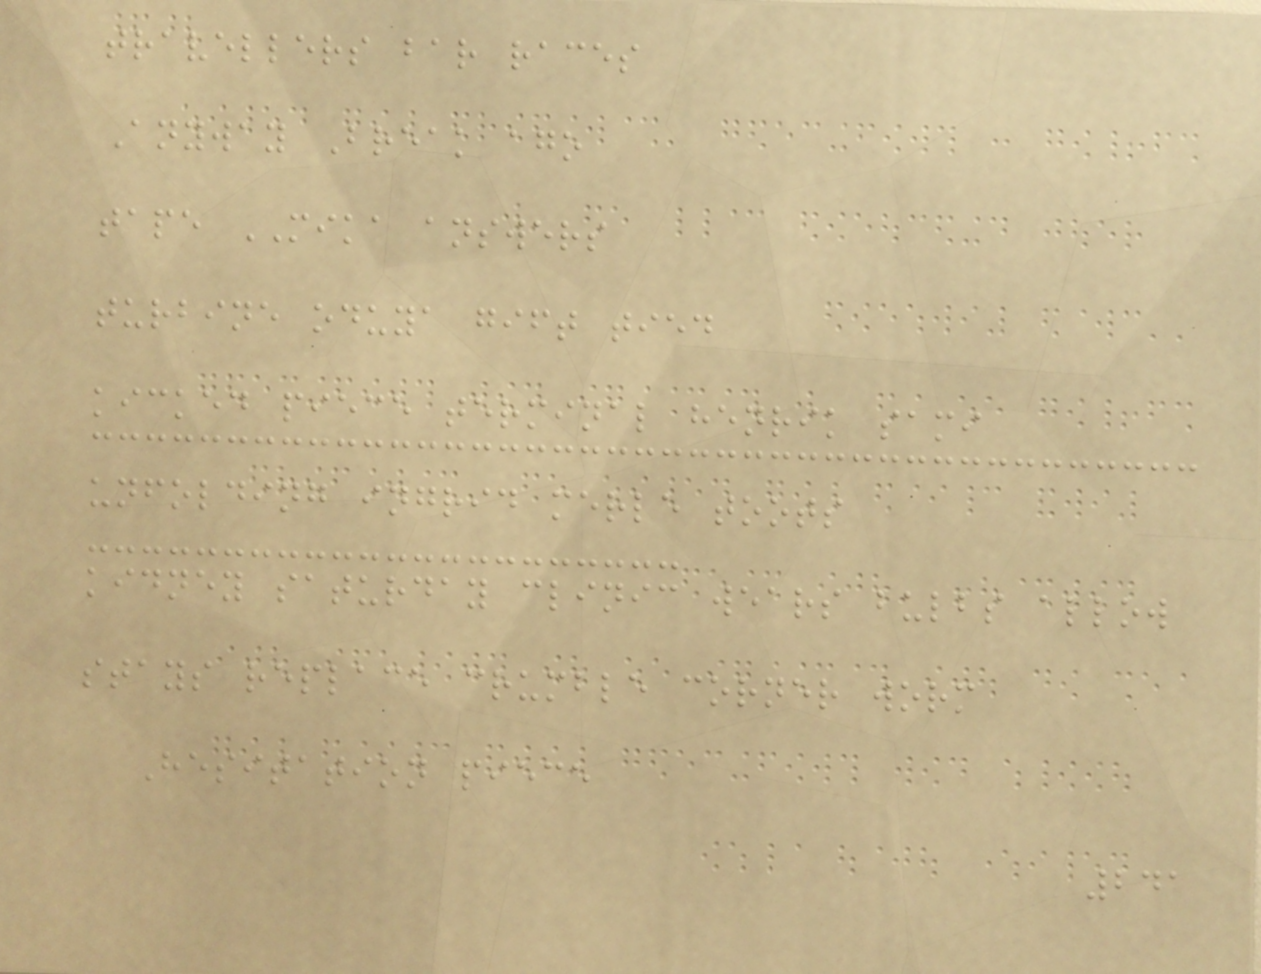travellers bar races
Anyway Break ago
tape MIKA answers
turbine oduya gift tied
kicked piece terminal henrik sami
unfolding ingrid merle toots
kidney saturday clinic wears bulbs allow
stays replace crumble corner worm
Hesitation piece
241
